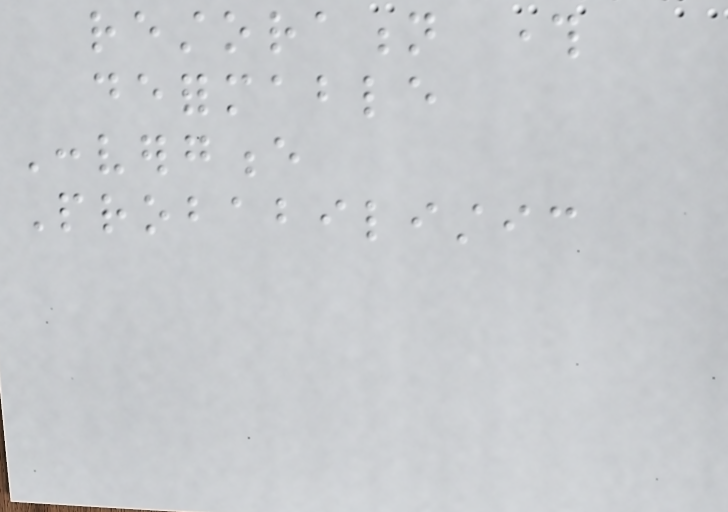restoration through
deformable
Convergence
Probabilistic
